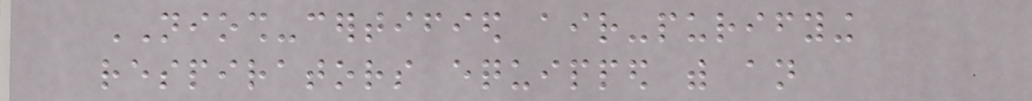NIOSH-certified air-purifying
respirators equipped with an
